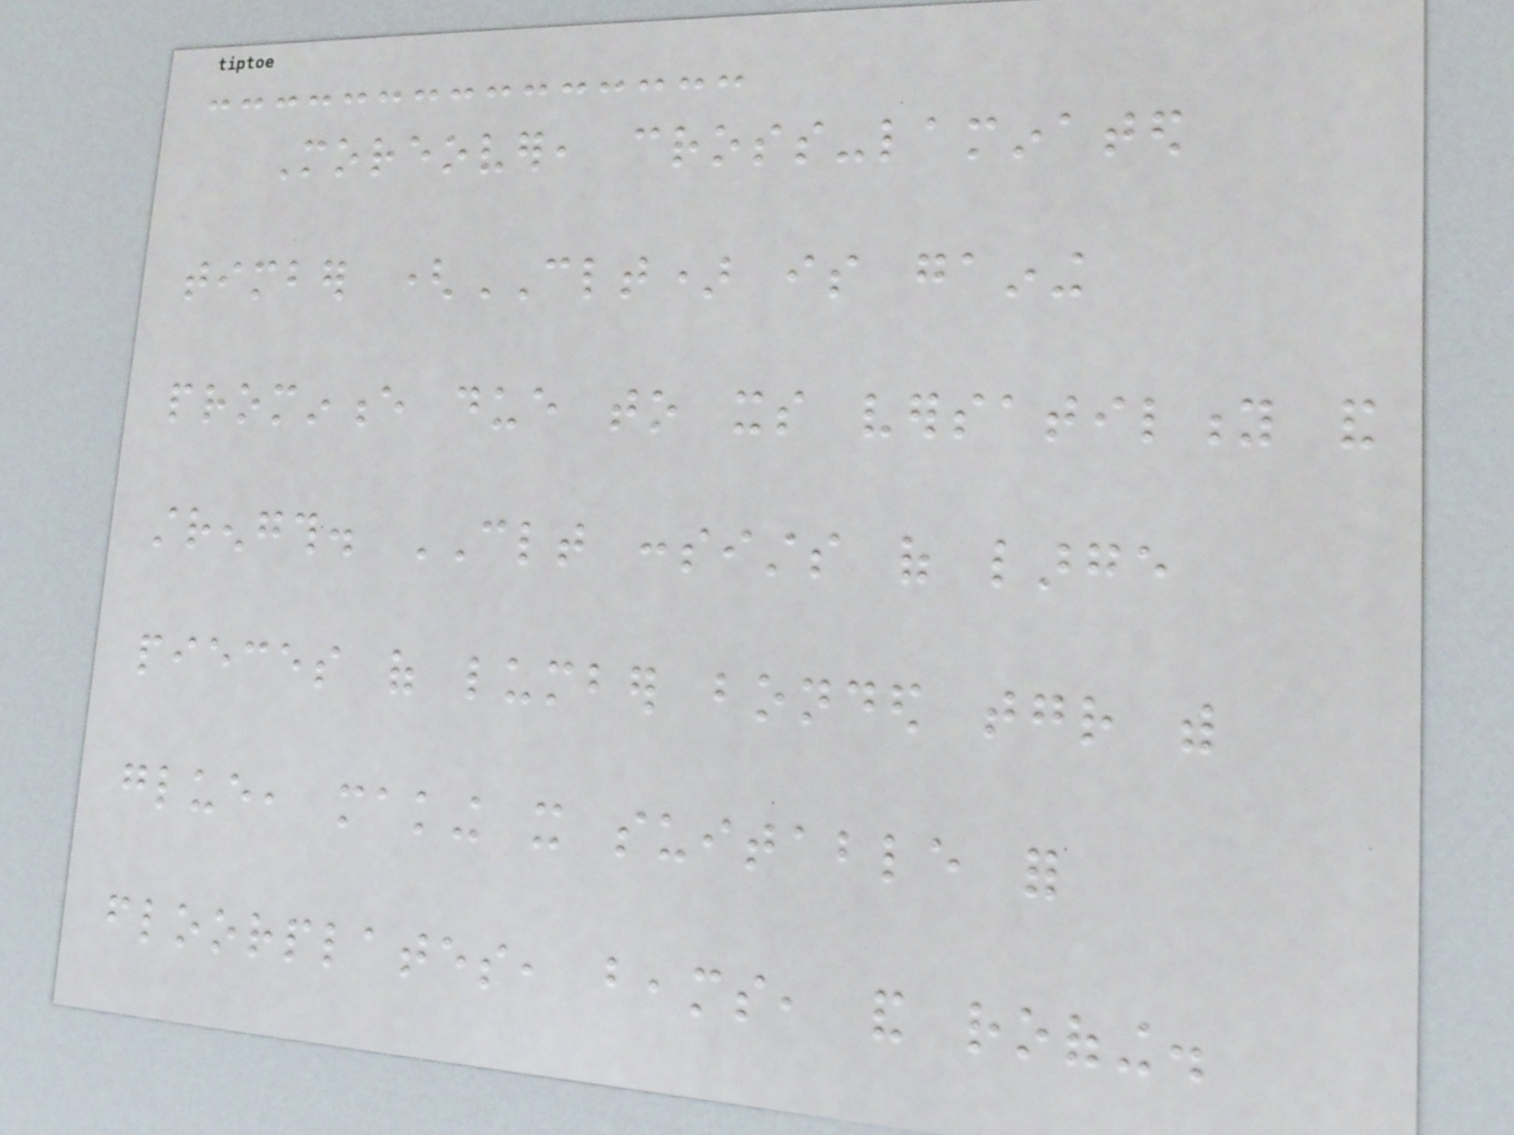Moreover, cross-laminated
timber (CLT) is gaining
prominence due to its versatility and
strength. CLT consists of large
pieces of lumber bonded together with
glue, making it suitable for
floorplates, beams, and roofing.
